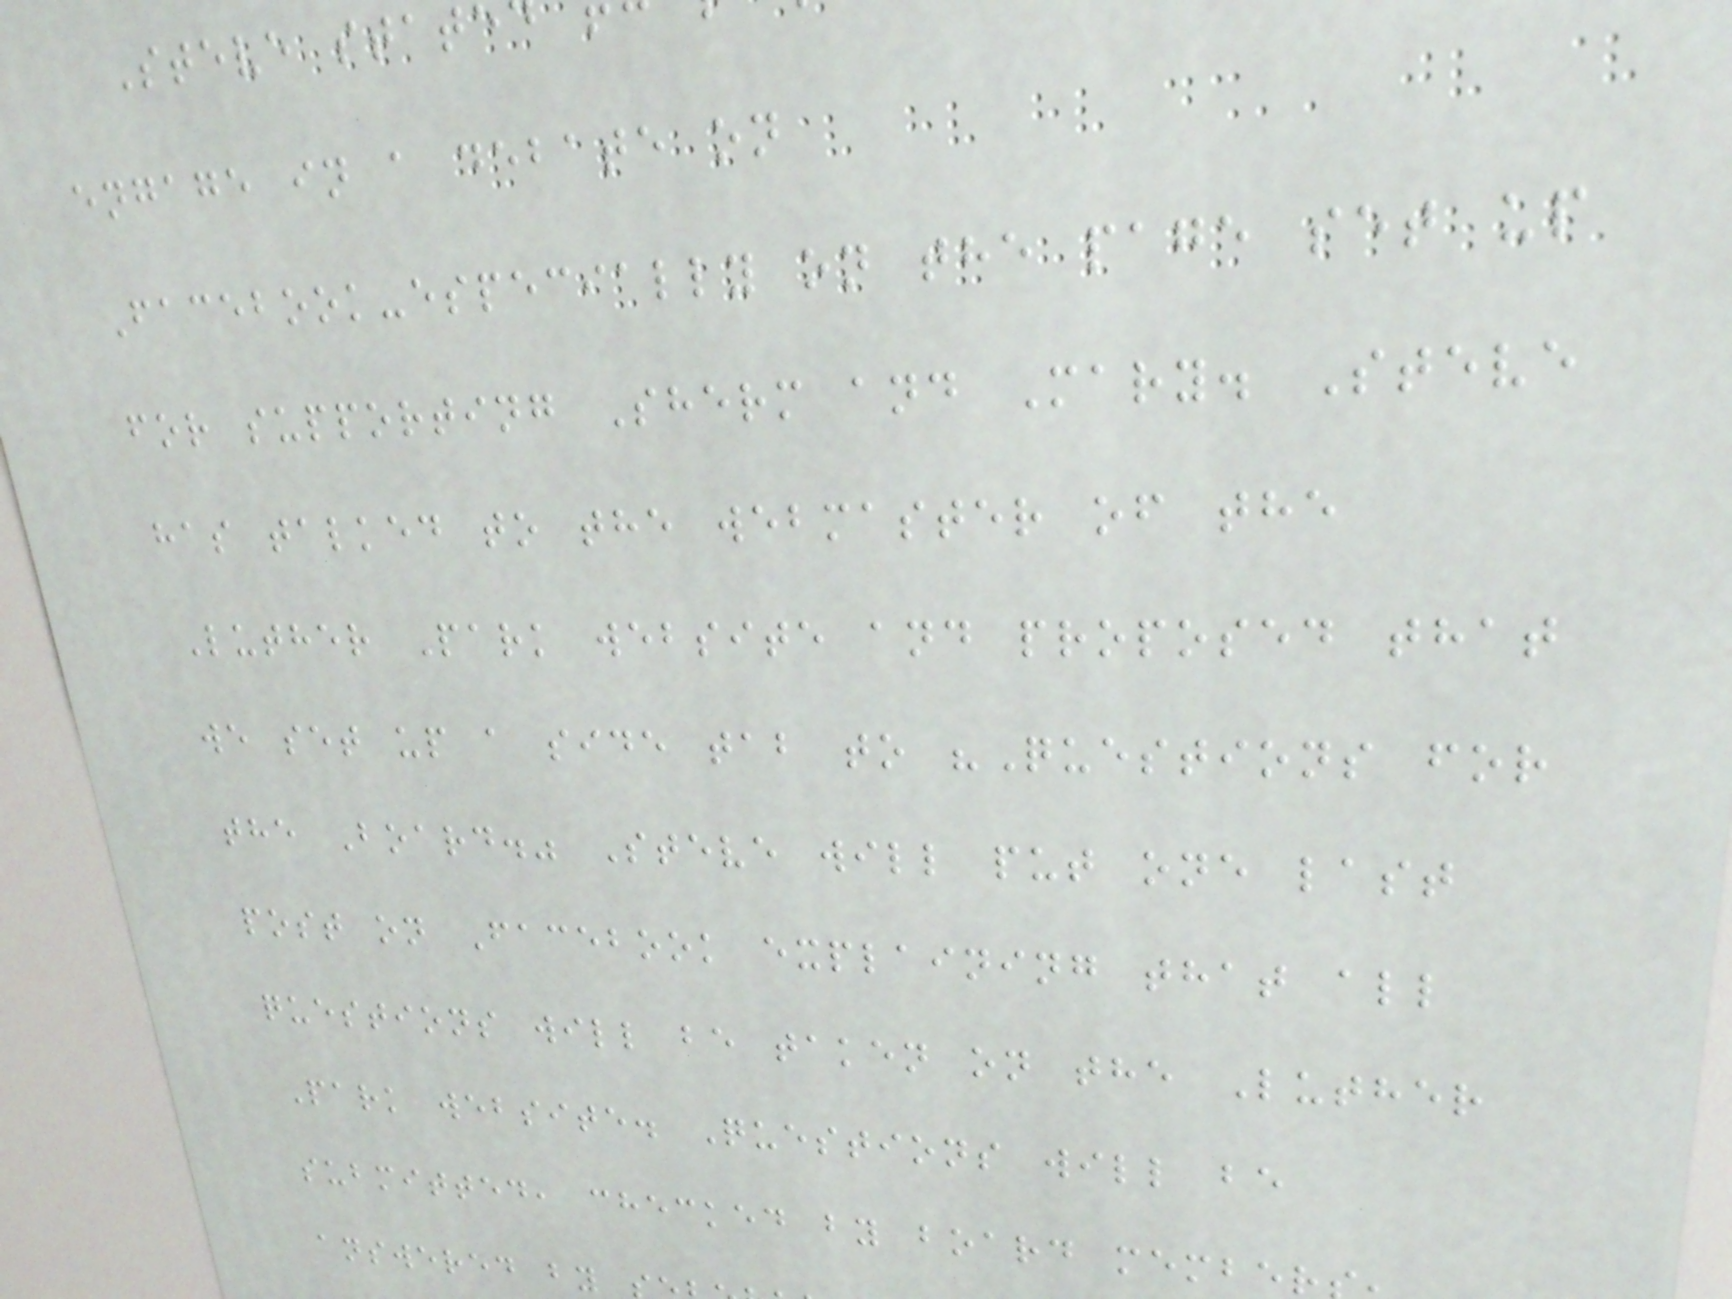Steve state
engage in a debate on
Facebook-especially on the page set up
for supporting Sherm and Mary. Steve
has talked to the webmaster of the
Luther Park website and proposed that
we set up a side tab to "Questions for
the Board." Steve will put one last
post on Facebook explaining that all
questions will be taken on the Luther
Park website. Questions will be
submitted, checked by board member
answered by
